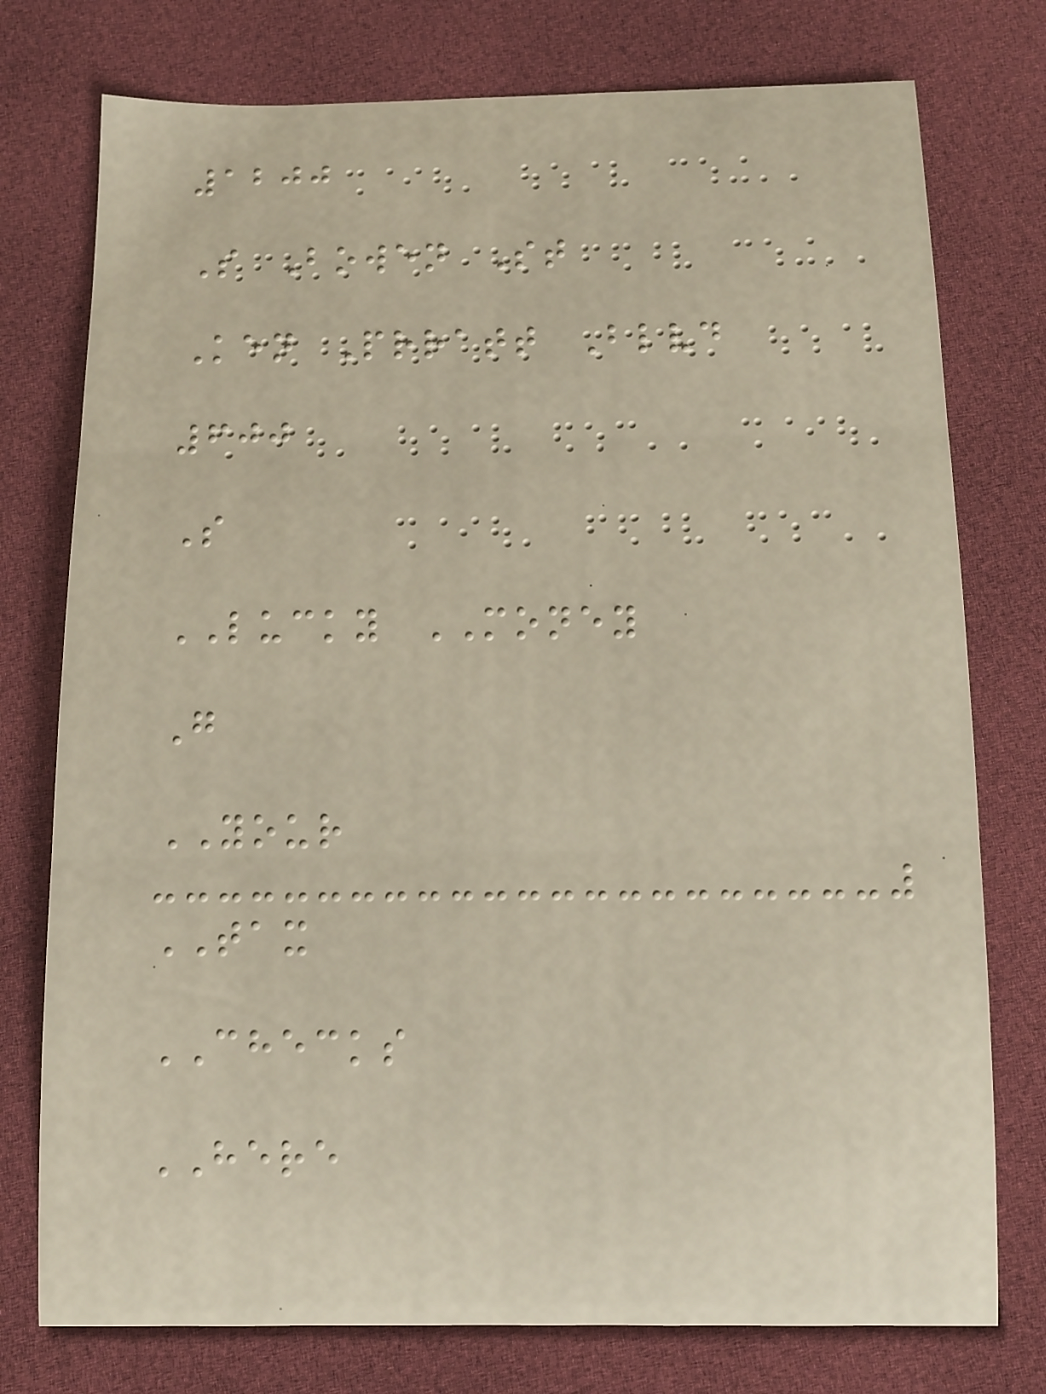1200
S Bowen St
Ken Prratt Blvd
600
S
LUCKY MONEY
G
YOUR
TAX
CHECKS
HERE
